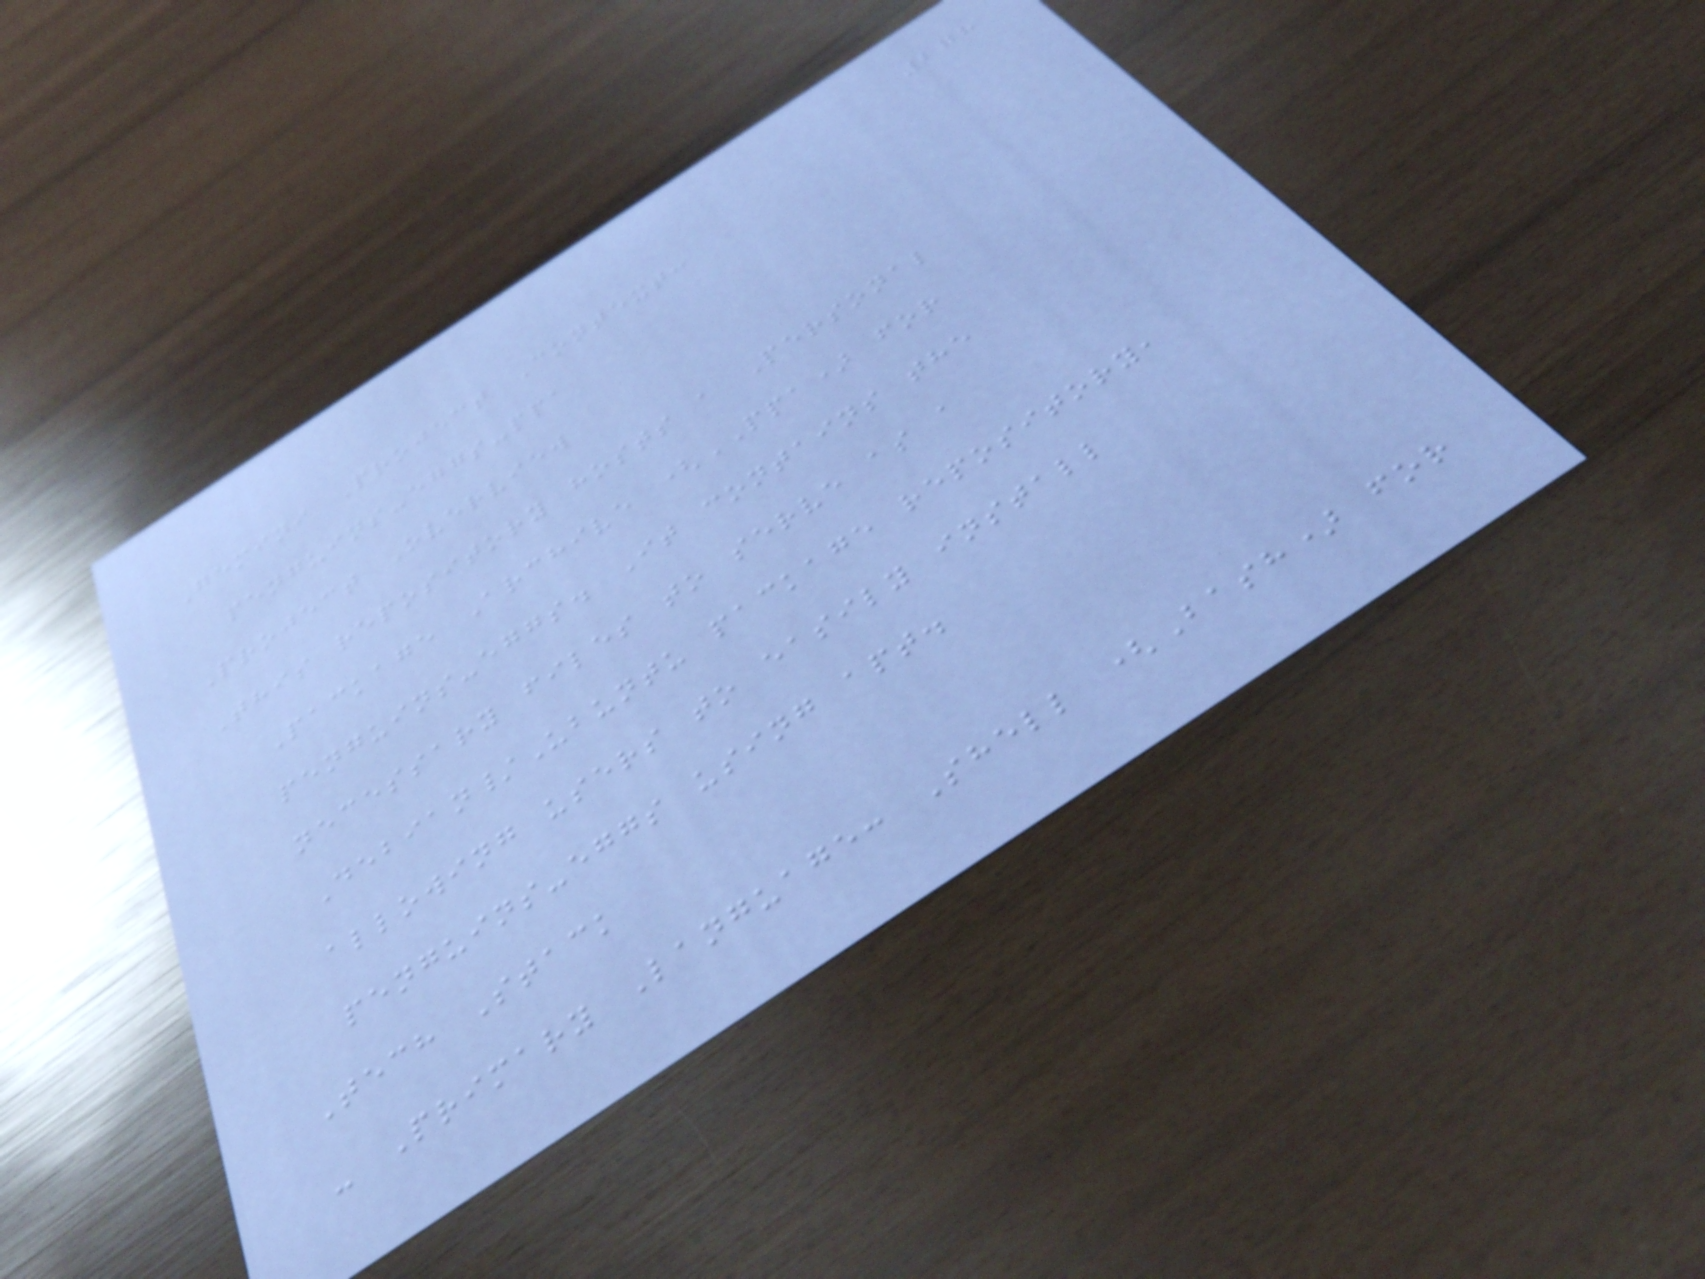278
Gemini Project Context:
penguins-eggs-ppa
Project Overview
This repository hosts a Personal
Package Archive (PPA) for
penguins-eggs. It contains the
necessary files to serve as a
Debian/Ubuntu package repository,
allowing users to easily install
penguins-eggs using apt.
Tech Stack
- Primary Language: Shell (Bash) for
